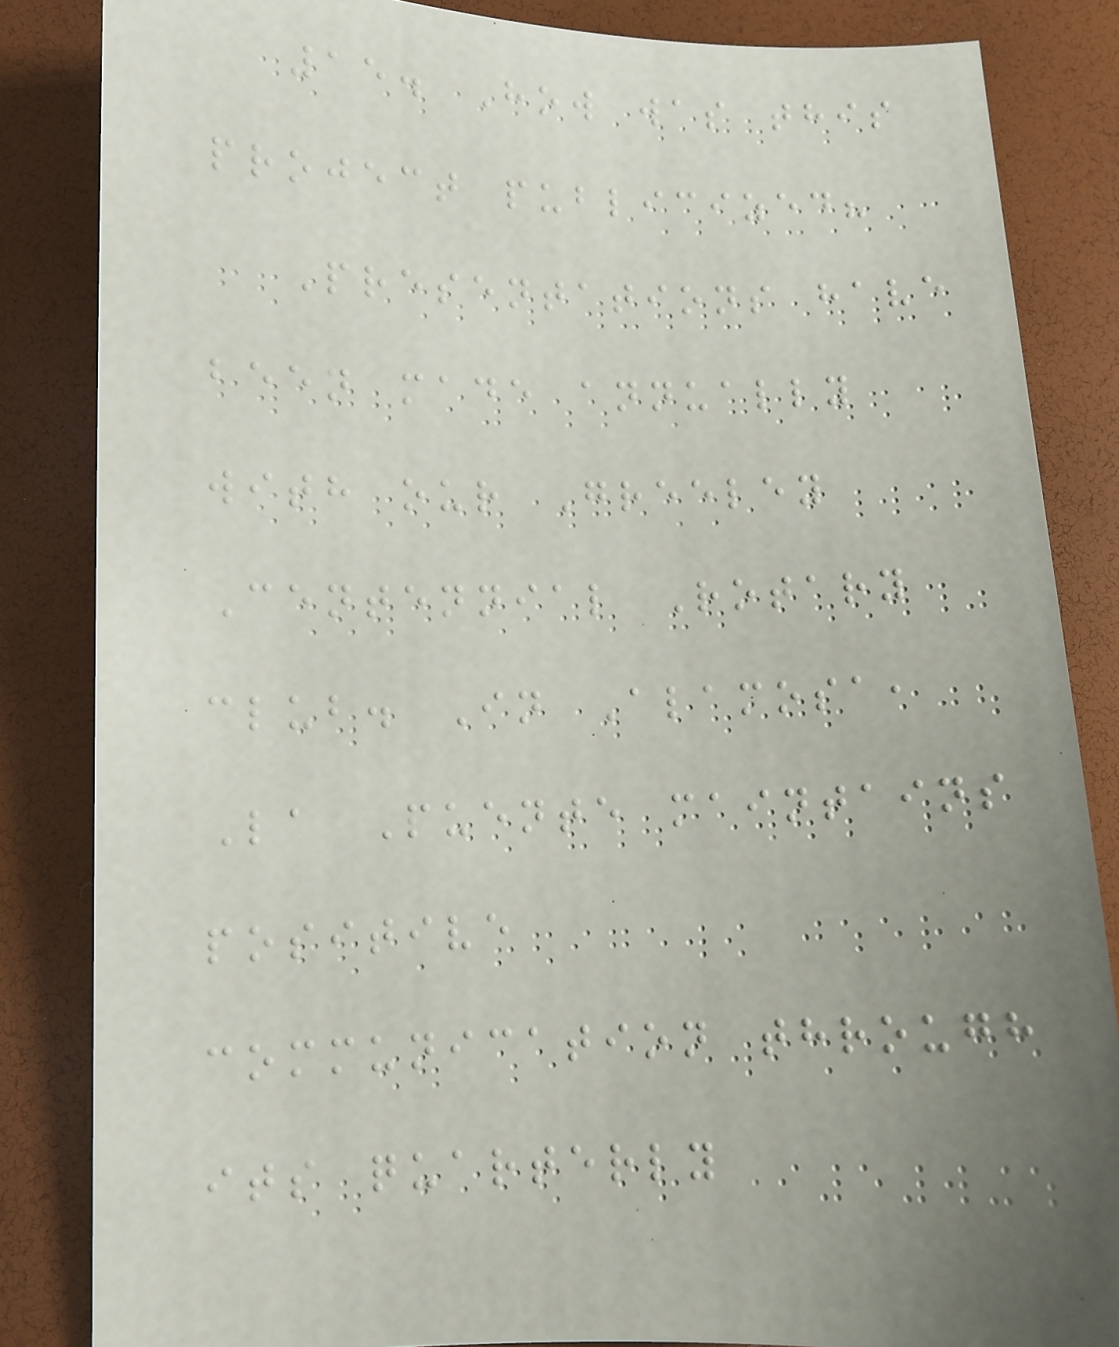15. How was this
project publicized?
Presentations have
been made annually
with our Greeley
Centennial Rotary
club. In Alamosa,
La Puente maintains
positive
communication through
its quarterly
